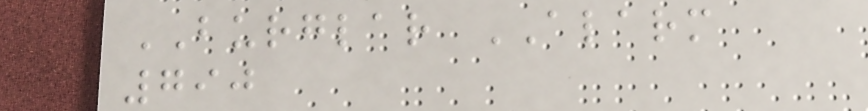BURGLAR ALARM
790
